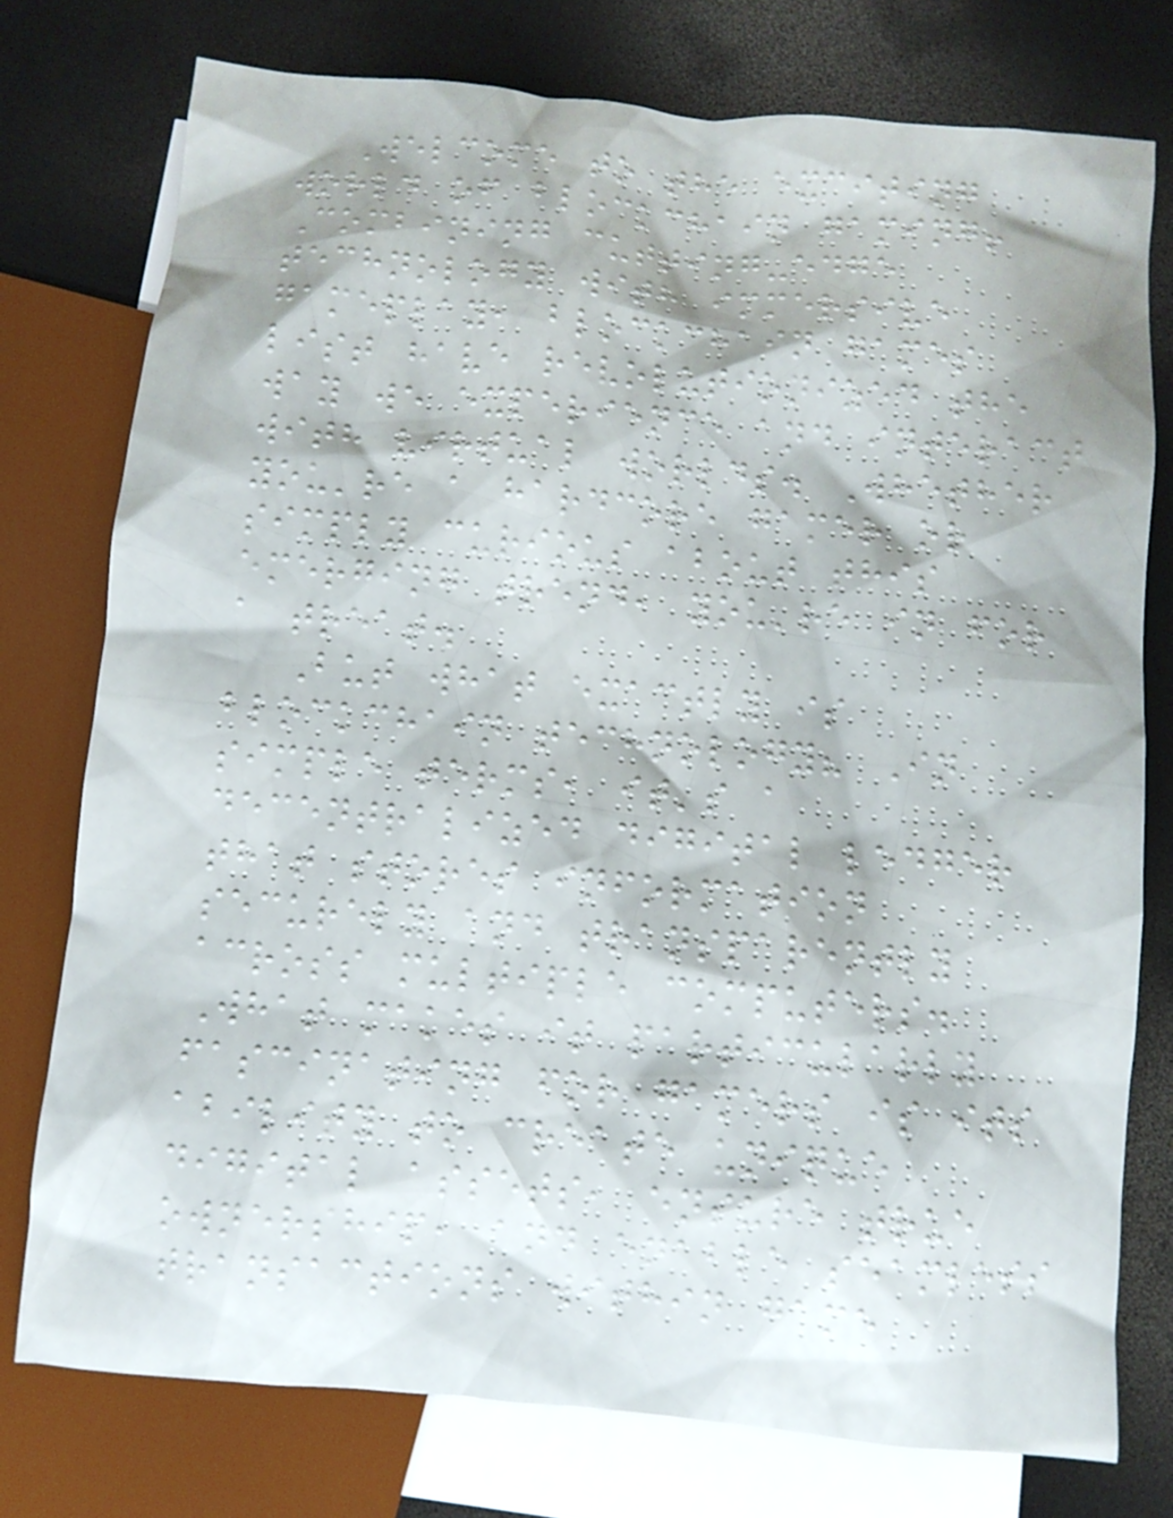Welcome to the exciting
world of blockchain gaming!
Combining cutting-edge
technology with immersive
gameplay, blockchain games
list have revolutionized the
way we experience and interact
with virtual worlds. Whether
you're a hardcore gamer or
simply curious about this
emerging trend, you're in for
a treat.
But what exactly is
blockchain technology? In
simple terms, it's a
decentralized digital ledger
that stores information
securely and transparently
across multiple computers.
What makes it particularly
fascinating for gamers is its
ability to create unique
digital assets, ensure true
ownership, and enable seamless
transactions within game
